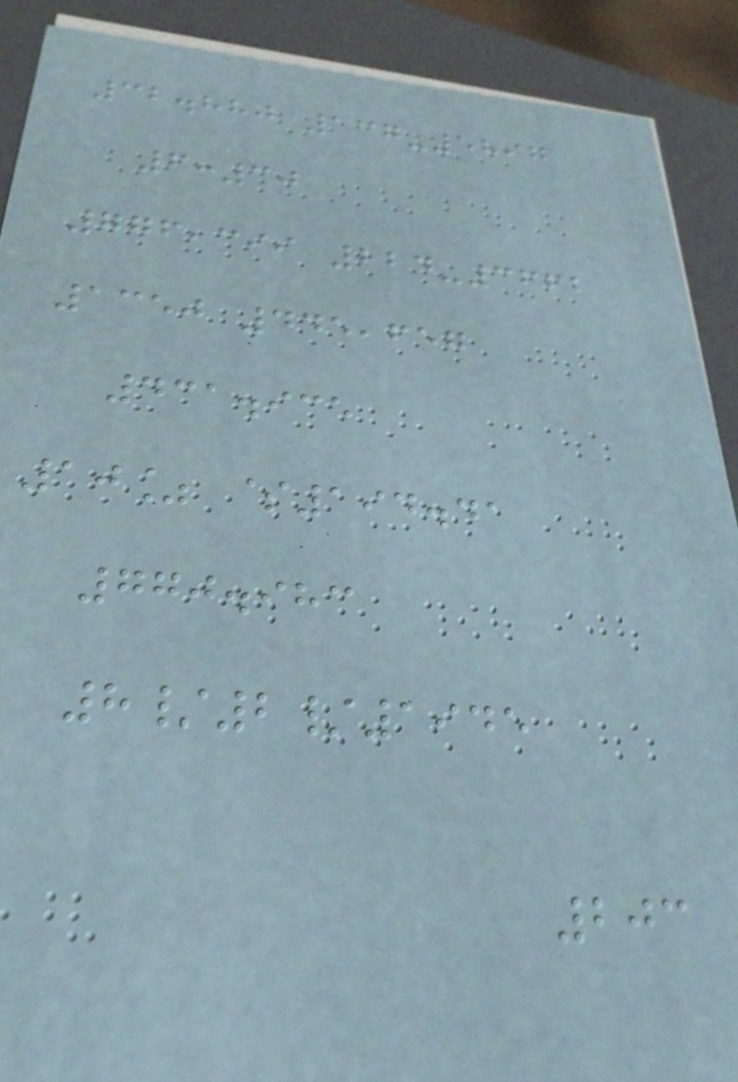32.880 137-5897
6:30
776,399 224-3662
1350 445,657
431.935
10% $194.41
770.983
8/2/1945
203
